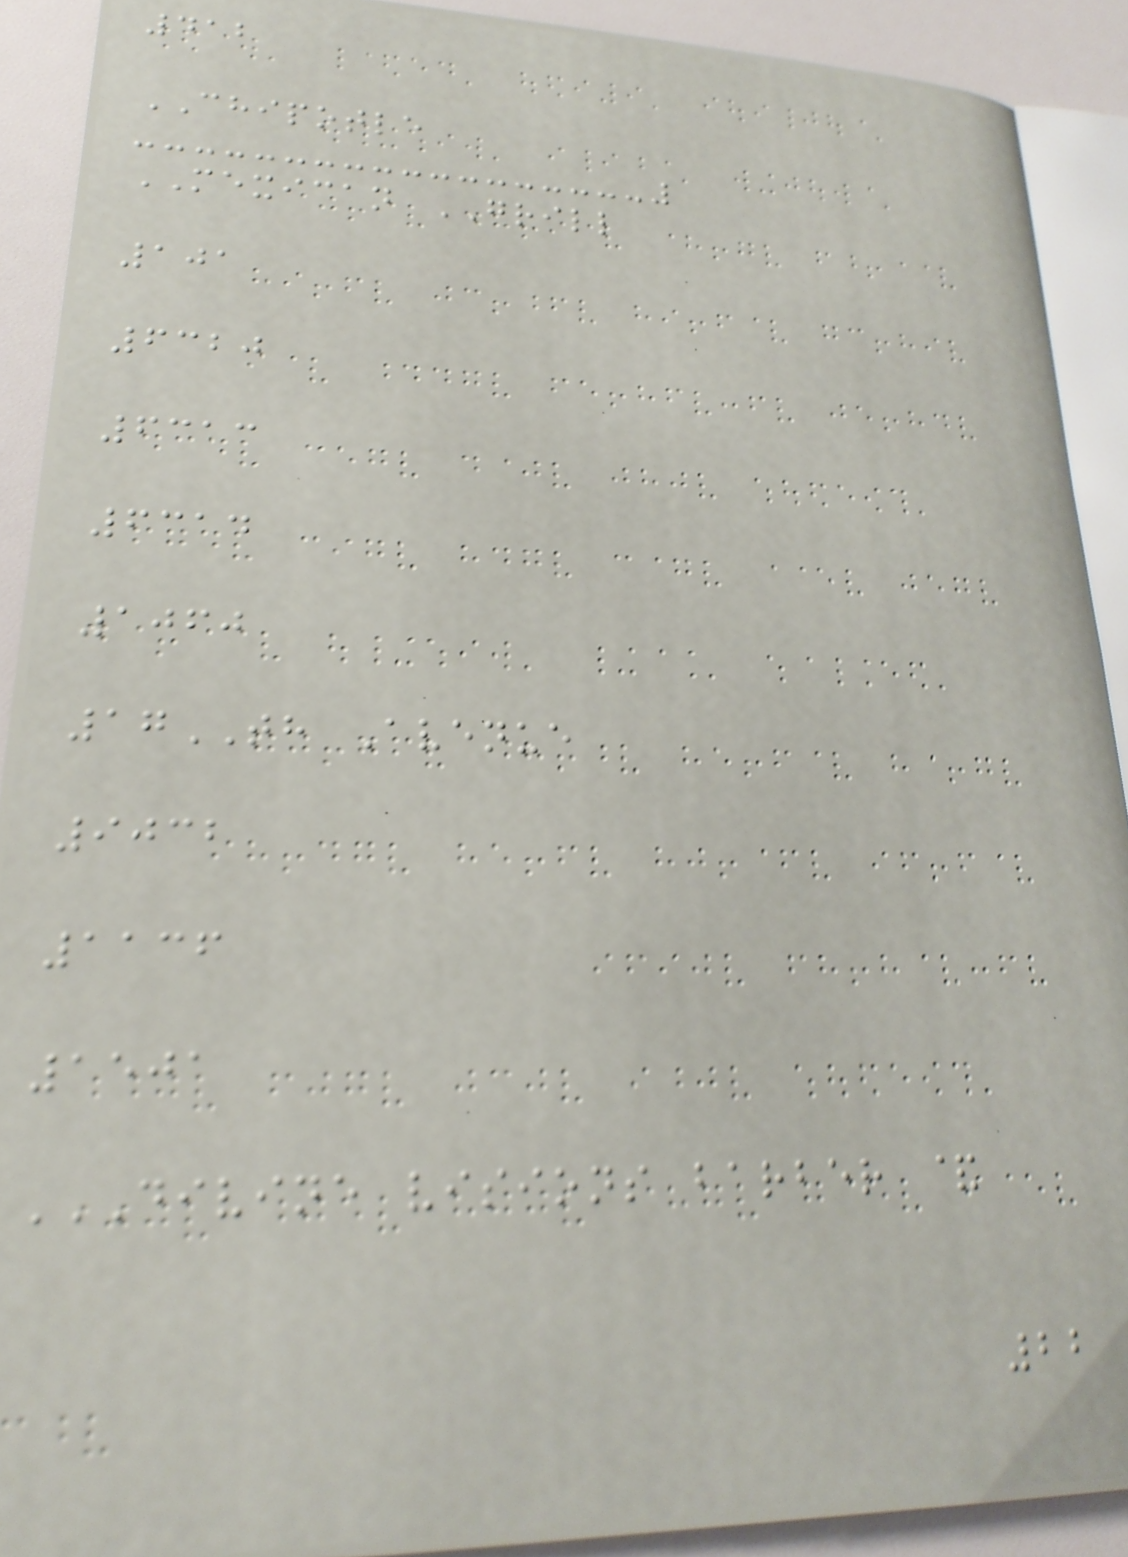412
CHIPOTLE
MEXICAN GRILL
101
6320
6313
6314
1060
17TH Avenue
9032
1136
1501
DIVINE VISIONS BARBER &
22
